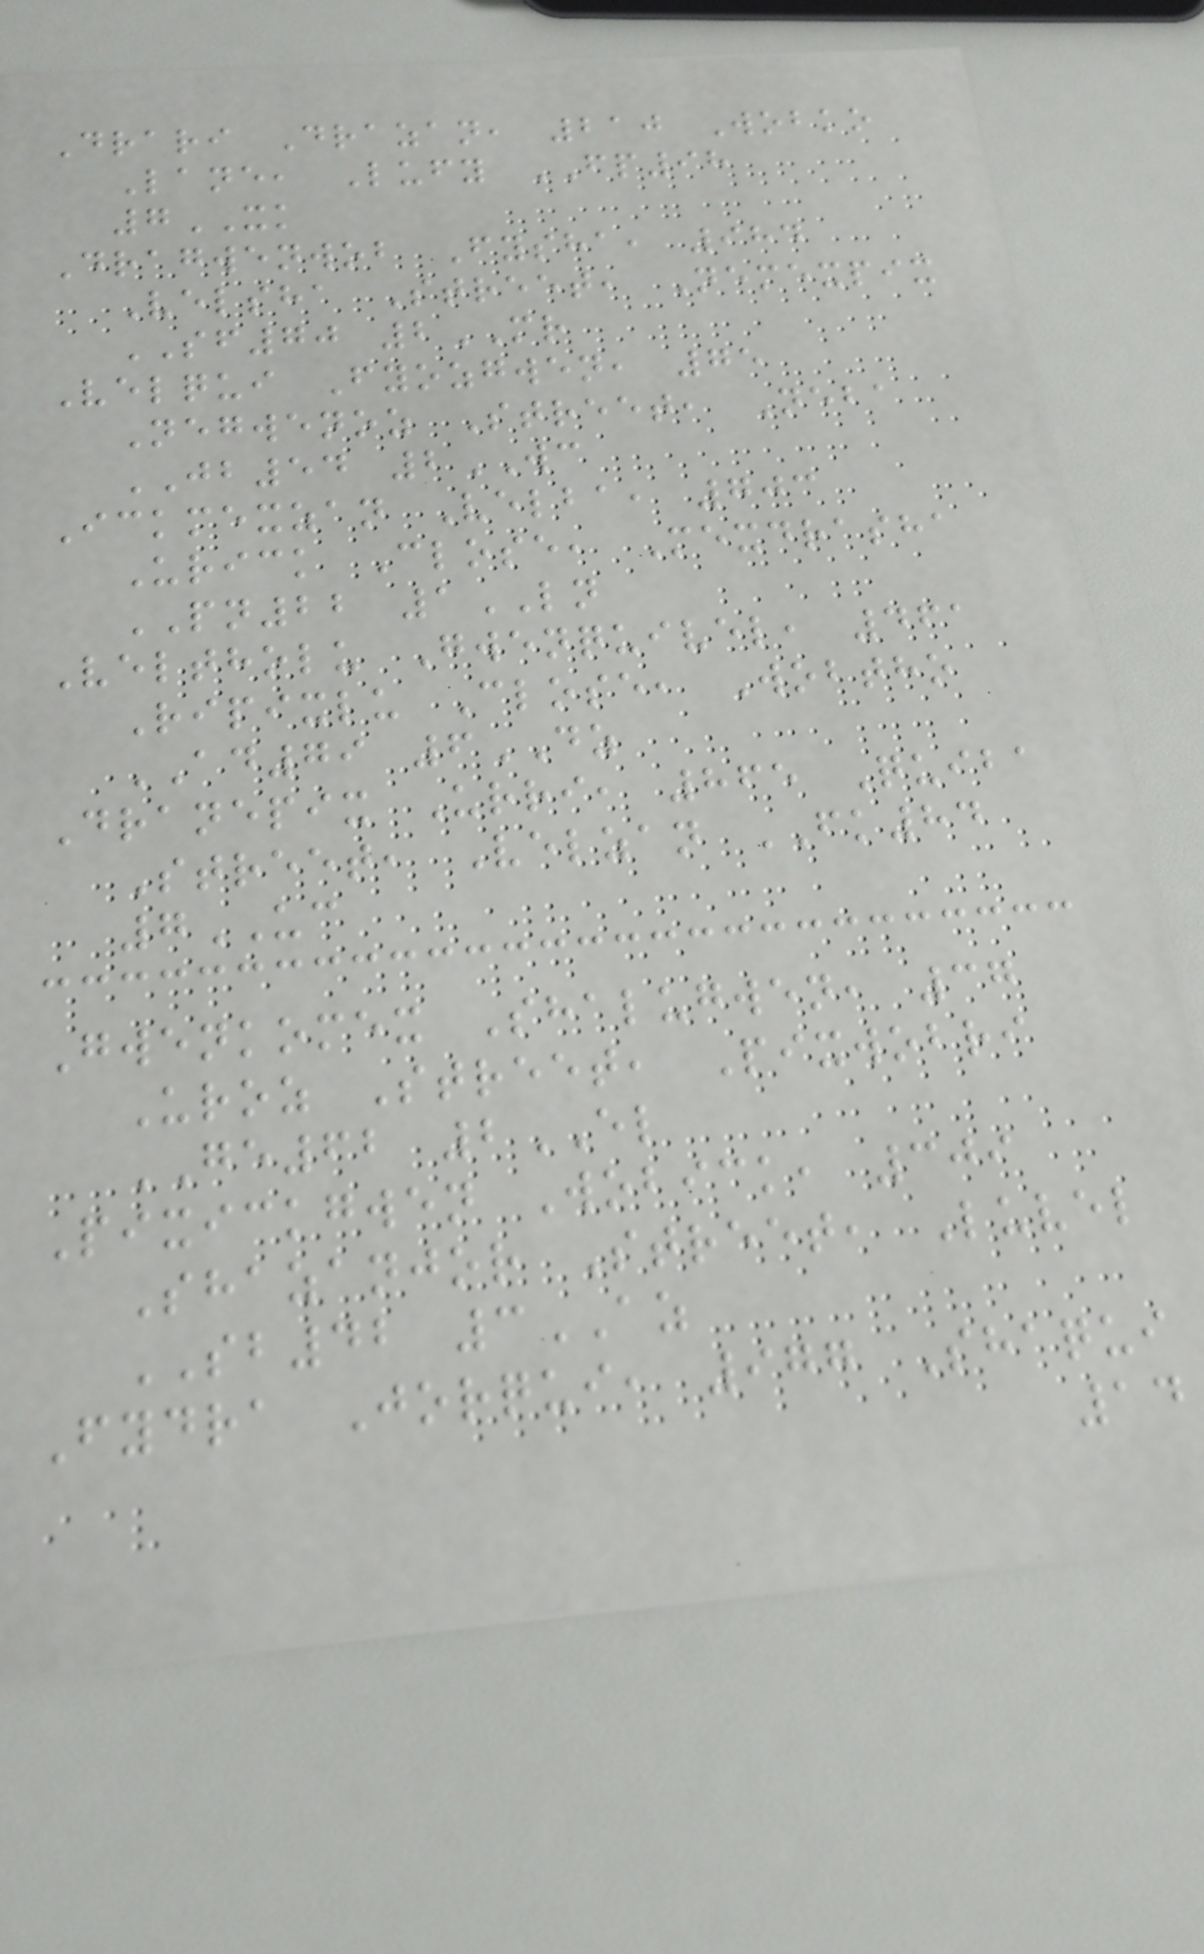Drari Drazan, 210 Wobko
Lane, Lufy FP98
7XK
Dragwenwob Fysha, 984
Velsha Street, Nemexpix
SF70 2MR
Velqui Fyozgwen, 75
Negwenoz Street, Neba
JB54 2WC
Ickmexzan Velba, 703
Urick Close, Mexdrasha
PN22 1LN
Veltholu Gwenquivel, 461
Ripixlu Close, Wobtho
AD79 6DZ
Dranepix Urri, 865 Quiba
Street, Velzan FK84
7UC
Gwenkomex Shalugwen, 37
Uroz Street, Pixwobri
GE62 2EL
Pixickgwen Wobick, 309
Shazanjor Street, Luvel
SB42 3AZ
Fydra Jorqui, 977 Shaqui
14
